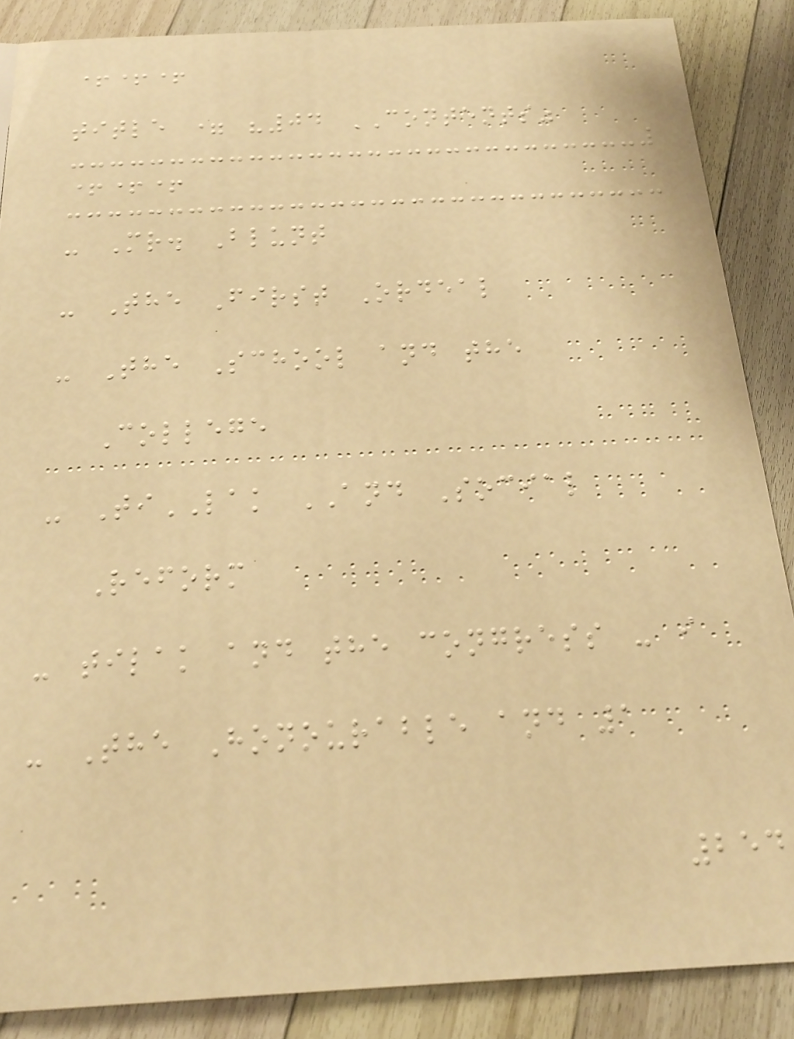+++
title = "04 CONTENTS"
+++
- Mr. Blunt
- The First Ordeal
- The School and the
College
- TiLAK AND Social
Reform
- tilak and the congress - i
- The Honourable and 1
254
